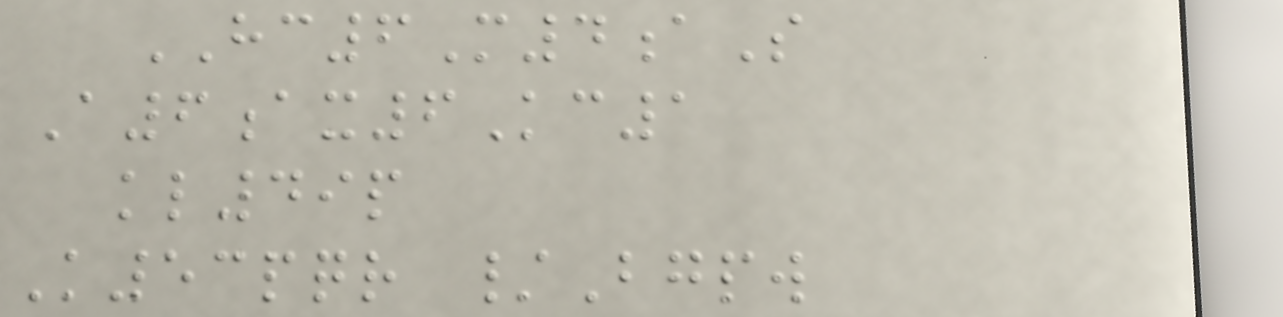HC6M4aS
A6ax6Kc1
kl49p
K53pqr /Bgpw
